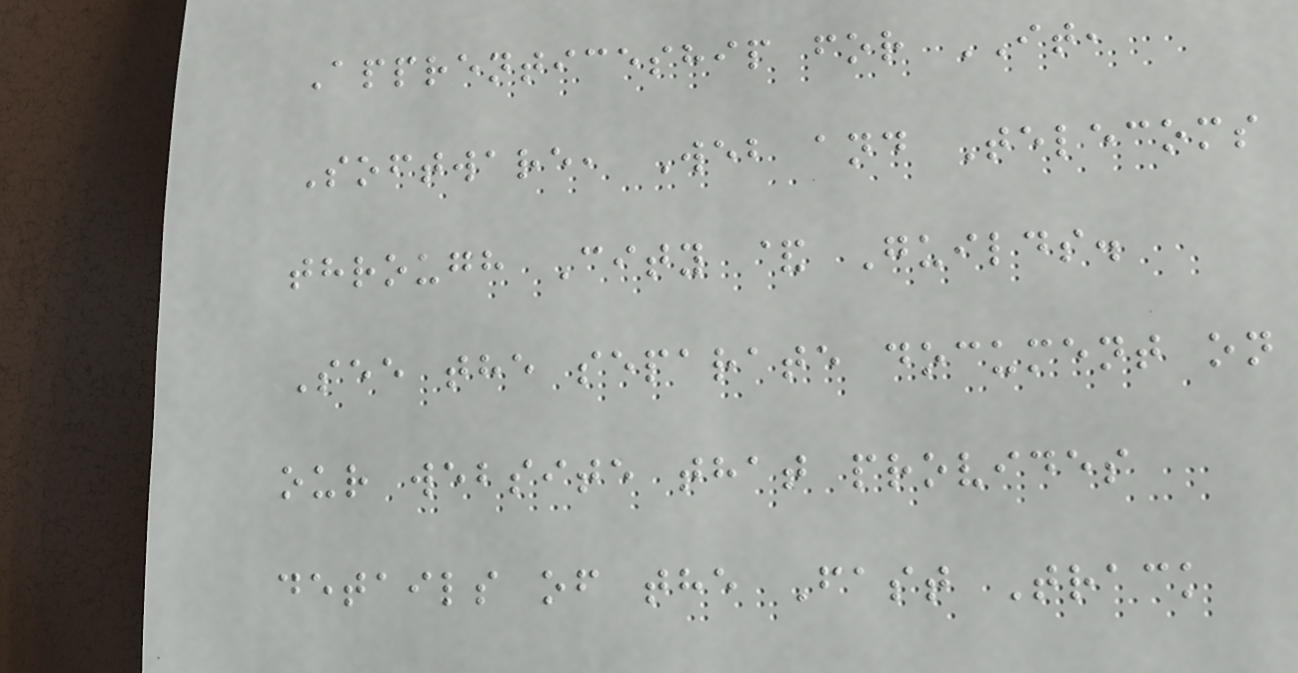Apprenticeship for IT,
Software, Web and Telecoms
through City & Guilds.
See the separate document on
our website that provides
details of the Fast Track
